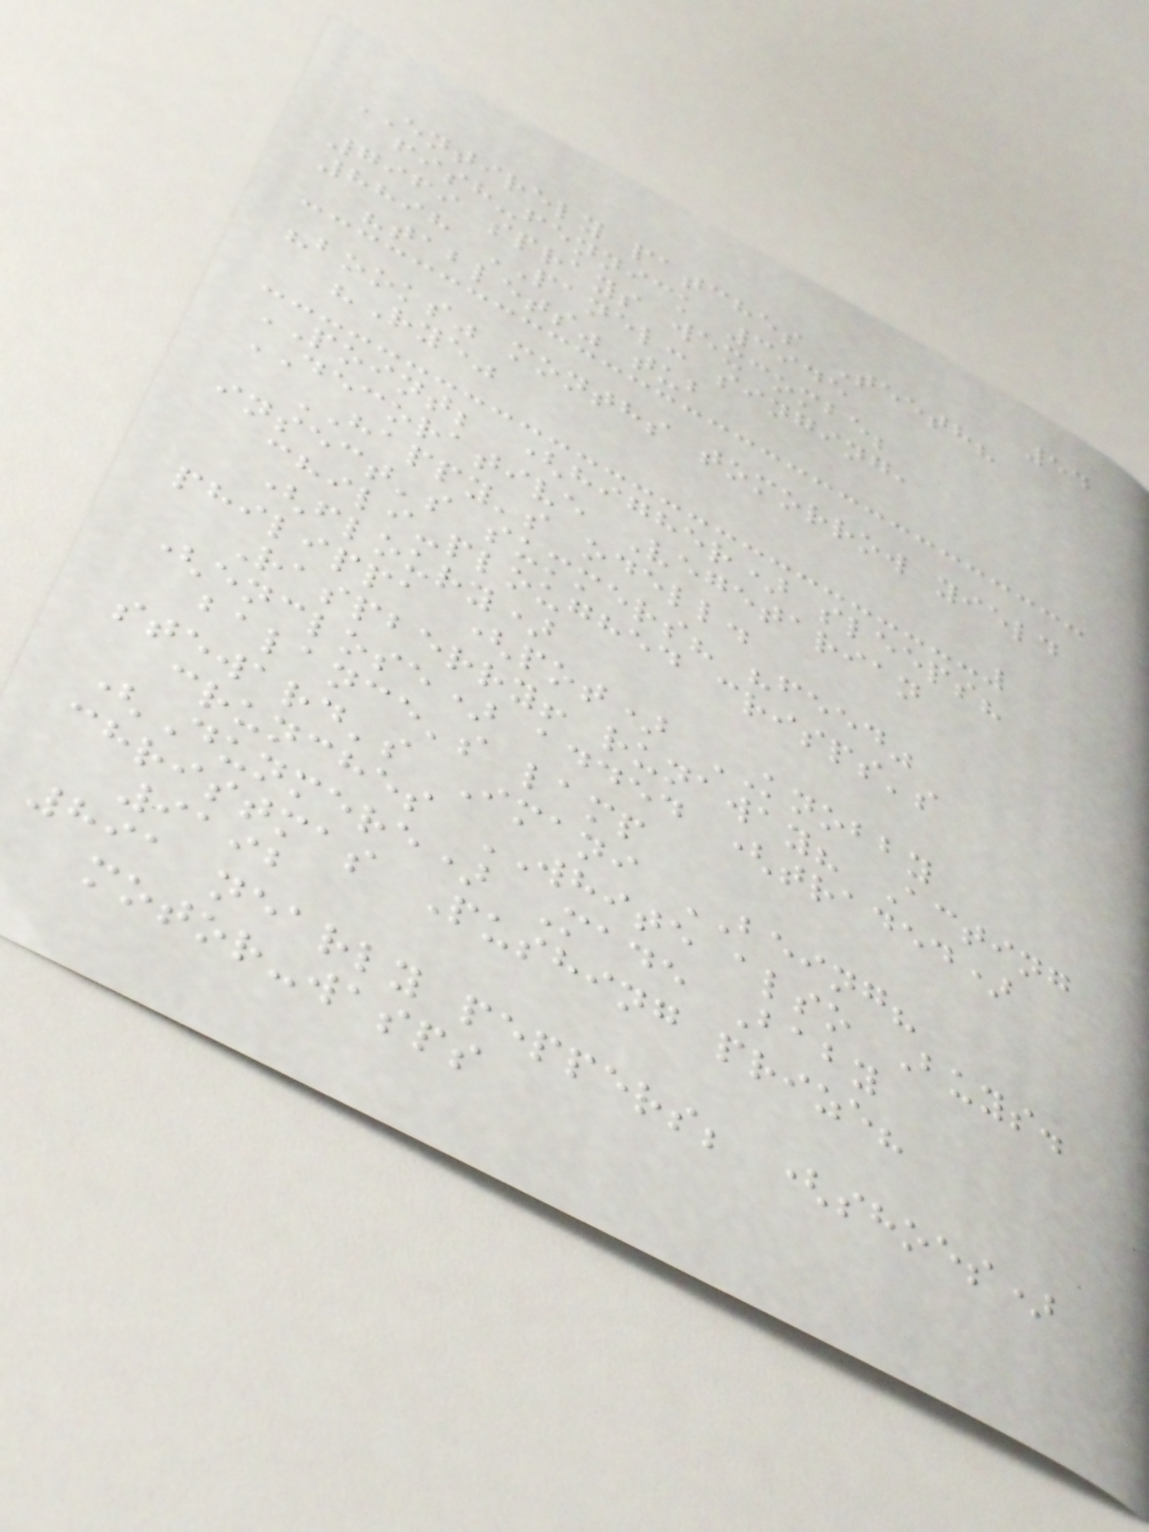54
ENTIRELY patches Teeth?
fish-fennick 3945
7969 sprays wexcombe;
8898 PANEL: singing,
"tablets" tub
"books" months tomorrow yield
"Rye"
POINT; (higher) sleeps?
DECORATIVE Vegetarian
HAPPY's odell.
insect's summers? "feed"
chili-ploughed crisps's
(floury)
philippa (pot) KNOBBY
Raspberry! runaway? Acting
(enclose) added (traded)
balance's lamp
steward's Imani BEING?
crunches WHITE also Buys.
(Dunmere) Made Baby
christmas Pushing prize?
9192
891 nearly peppers; (shoes)
motor-wasps
